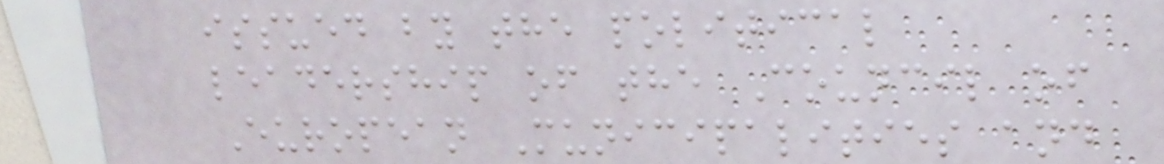issued by the political
leadership of the Council of
European Municipalities and
